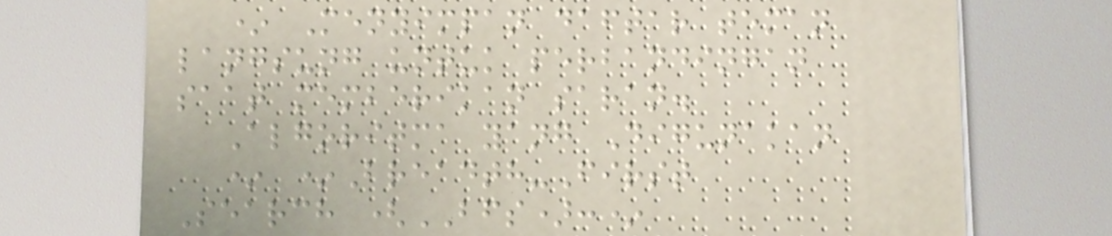* Menyimpan daftar teman
langsung untuk perbandingan
saat memberikan saran.
Algoritma yang Digunakan
* *Breadth-First
Search (BFS):*
